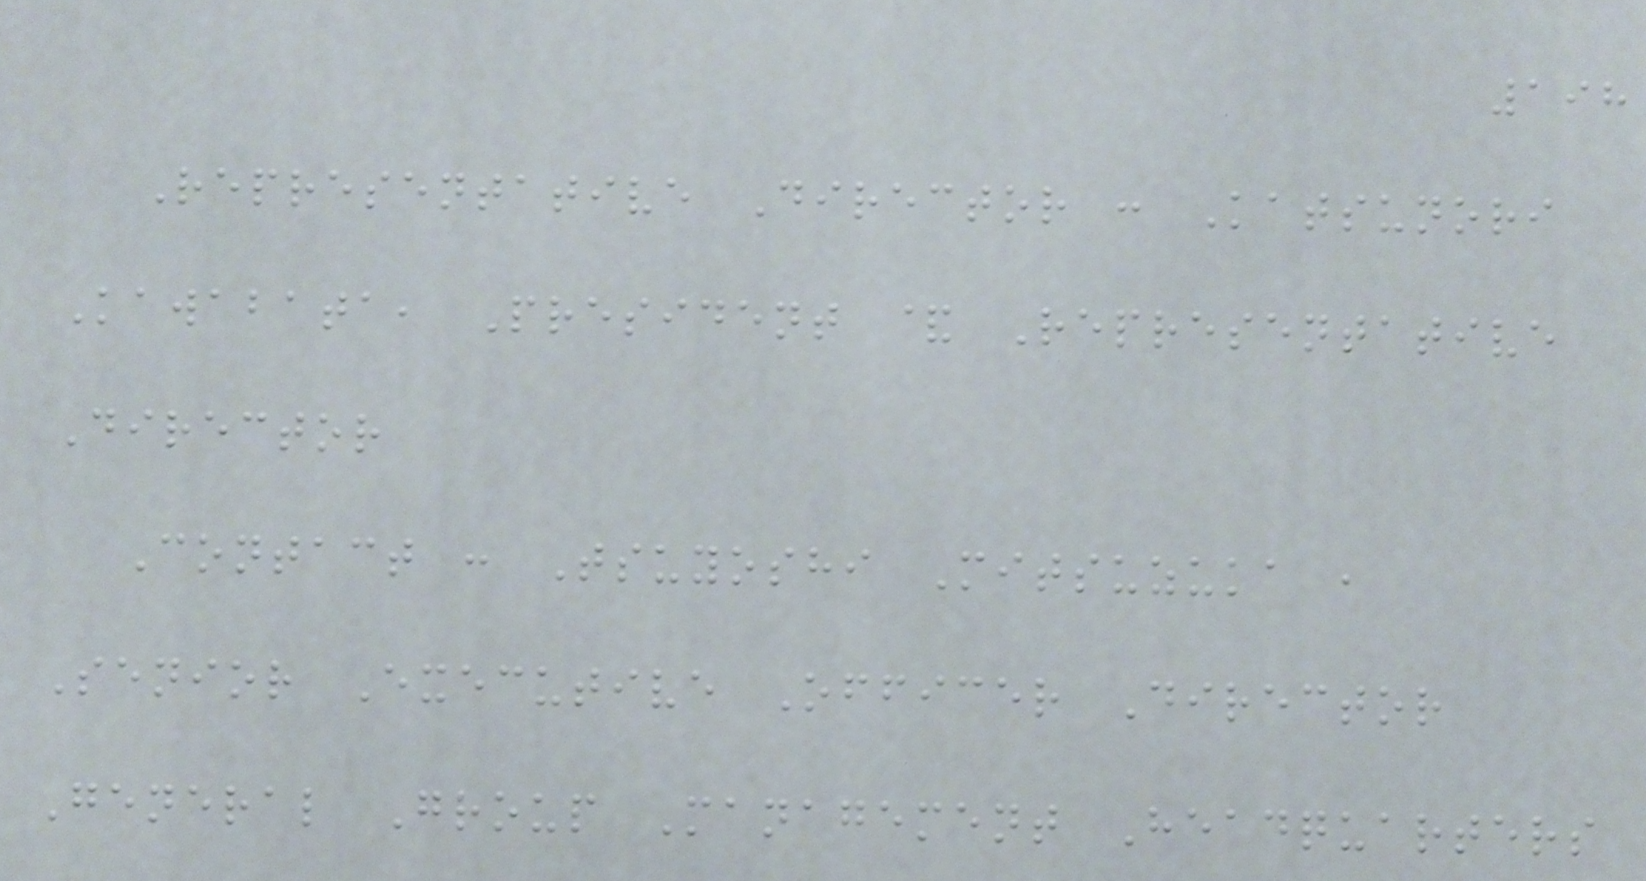198
Representative Director : Katsunori
Kawabata, President & Representative
Director
Contact : Tsuyoshi Mitsuzuka ,
Senior Executive Officer Director
General Group Management Headquarters
